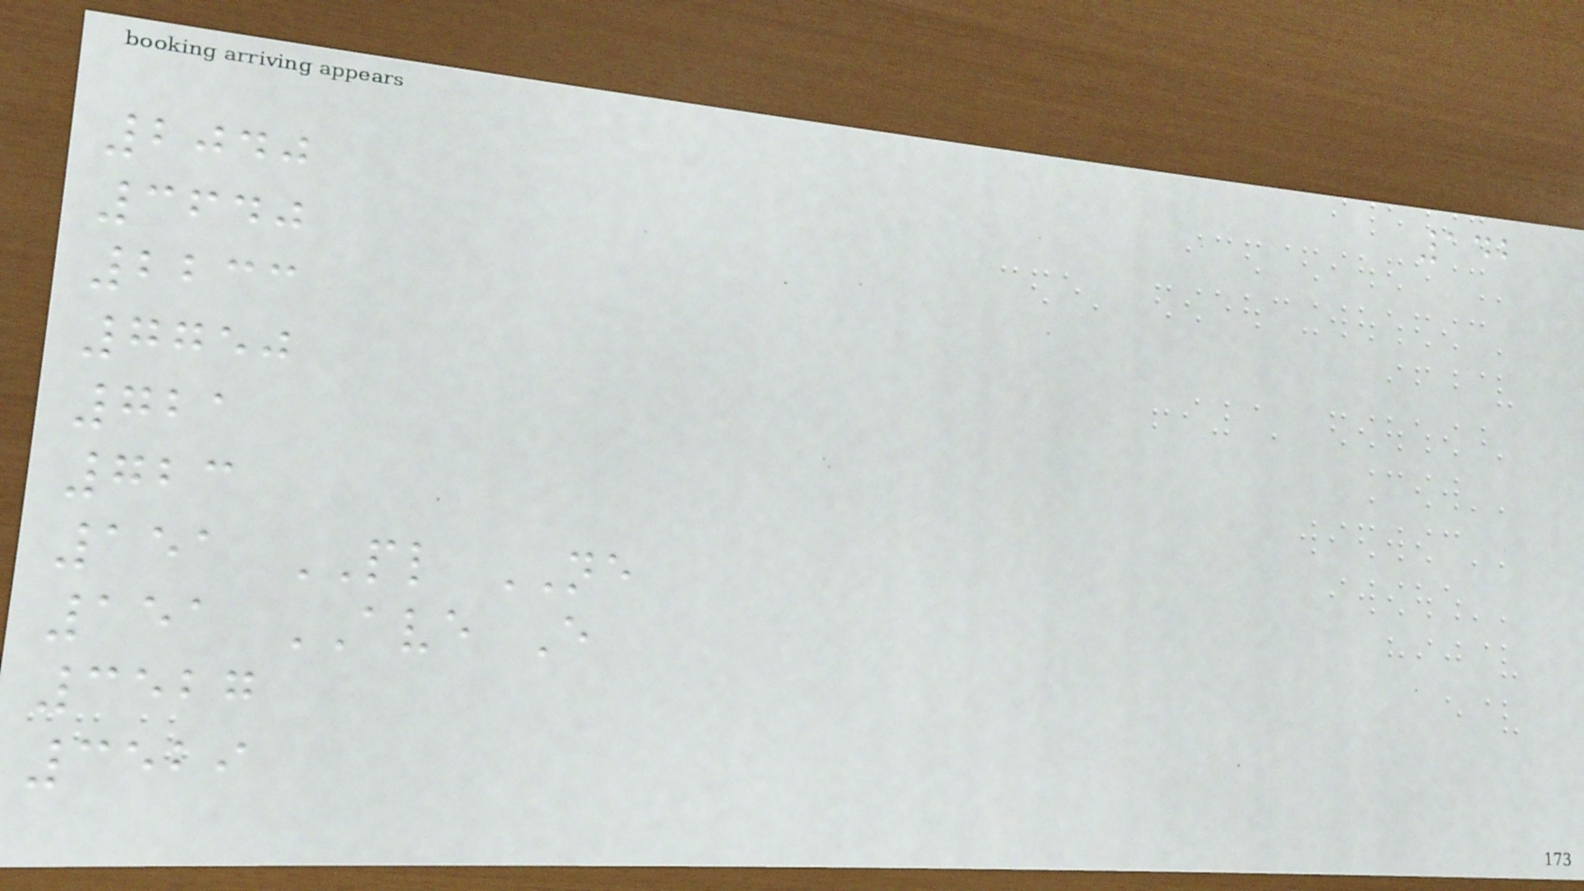142
2040
3640
2233
7750
721
723
151 PL NE
151 AVE E
3527
3529
